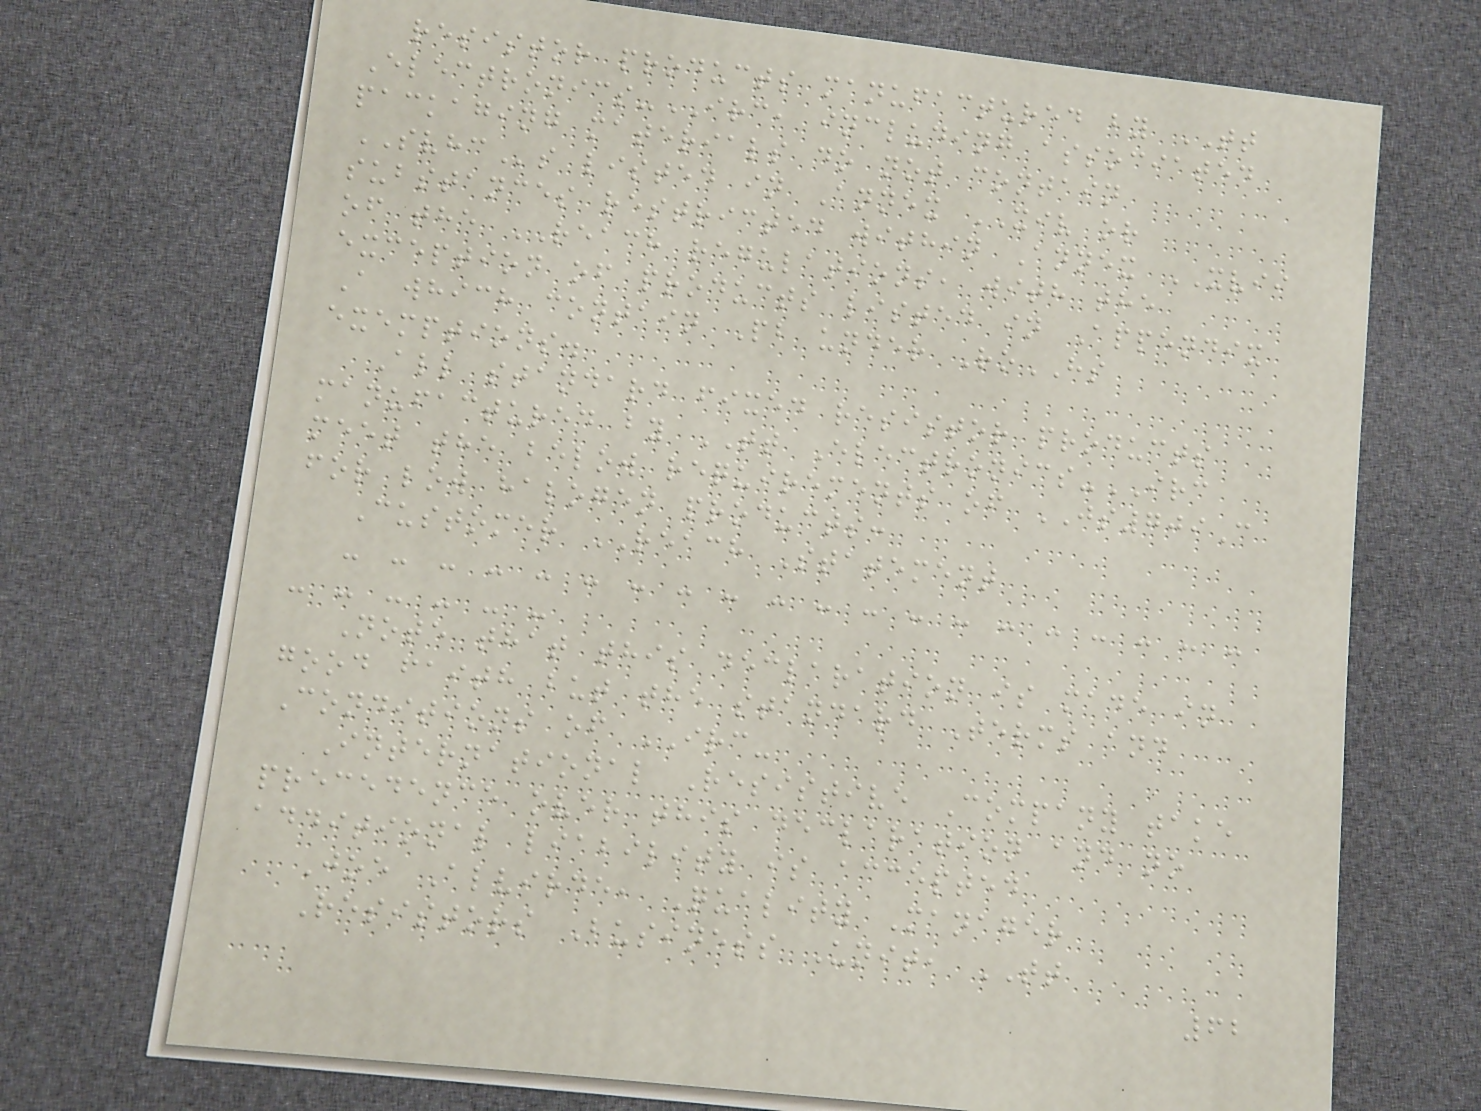resistor products manufactured by TT
Electronics-IRC, including associated
packaging materials do not contain
SVHCs listed in Annex XIV or
substances restricted within Annex XVII
of the REACH regulations, with the
exception of products listed in Appendix
A which contain Pb under RoHS
exemptions.
All standard fixed resistor products
manufactured by TT Electronics-IRC
meet the below requirements of JS709C
for low halogen products:
Customer REACH Statement
- - - - - - - - - - - - - - - - - - - -
- - - - - -
Note that this declaration is made in
good faith but the standard Terms and
Conditions of IRC-
International Resistive Company take
precedence over this declaration and no
additional liability is accepted
Joe Alvirde, Quality Manager
Resistors Business Unit, TT
62
